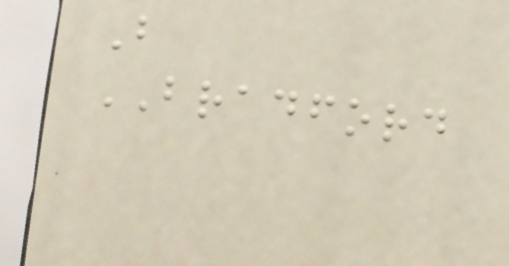B
BRADFORD
